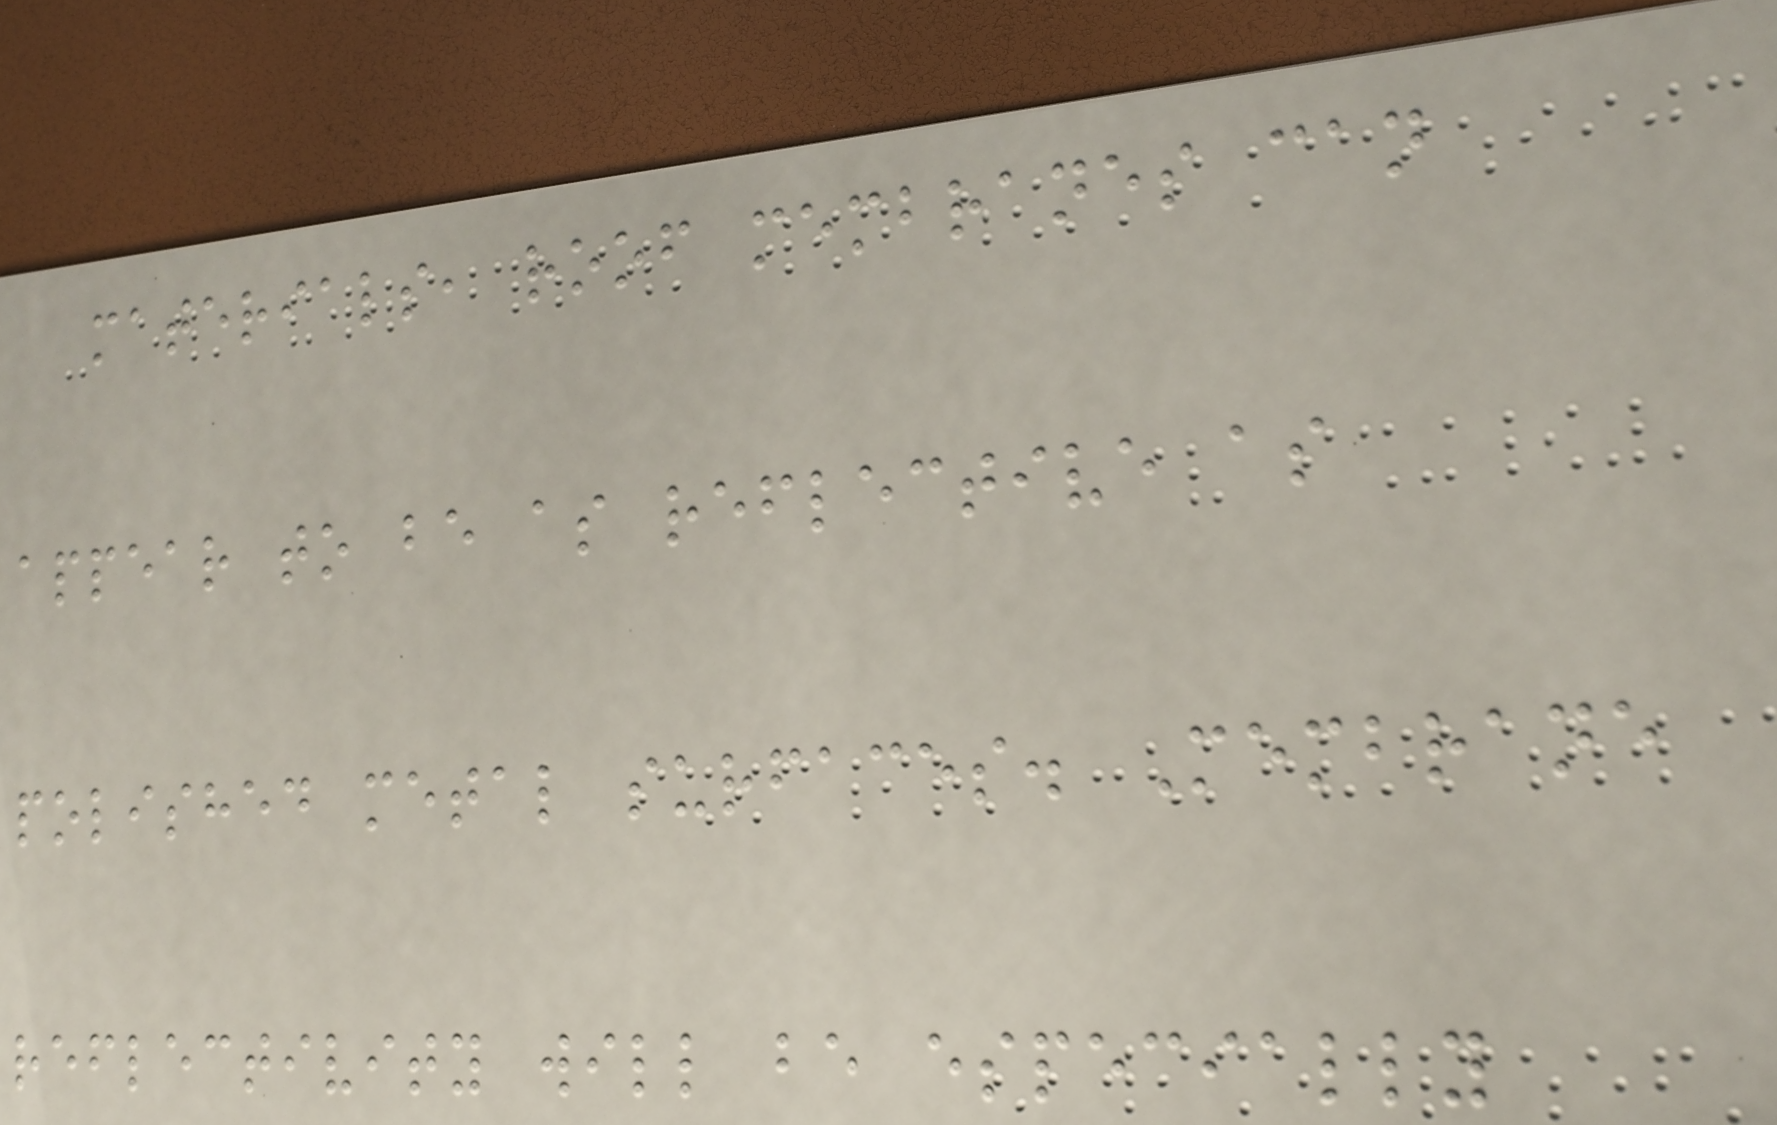materials, roof membranes can
appear to be as reflective as
polished metal surfaces. Membrane
reflectivity will be especially
